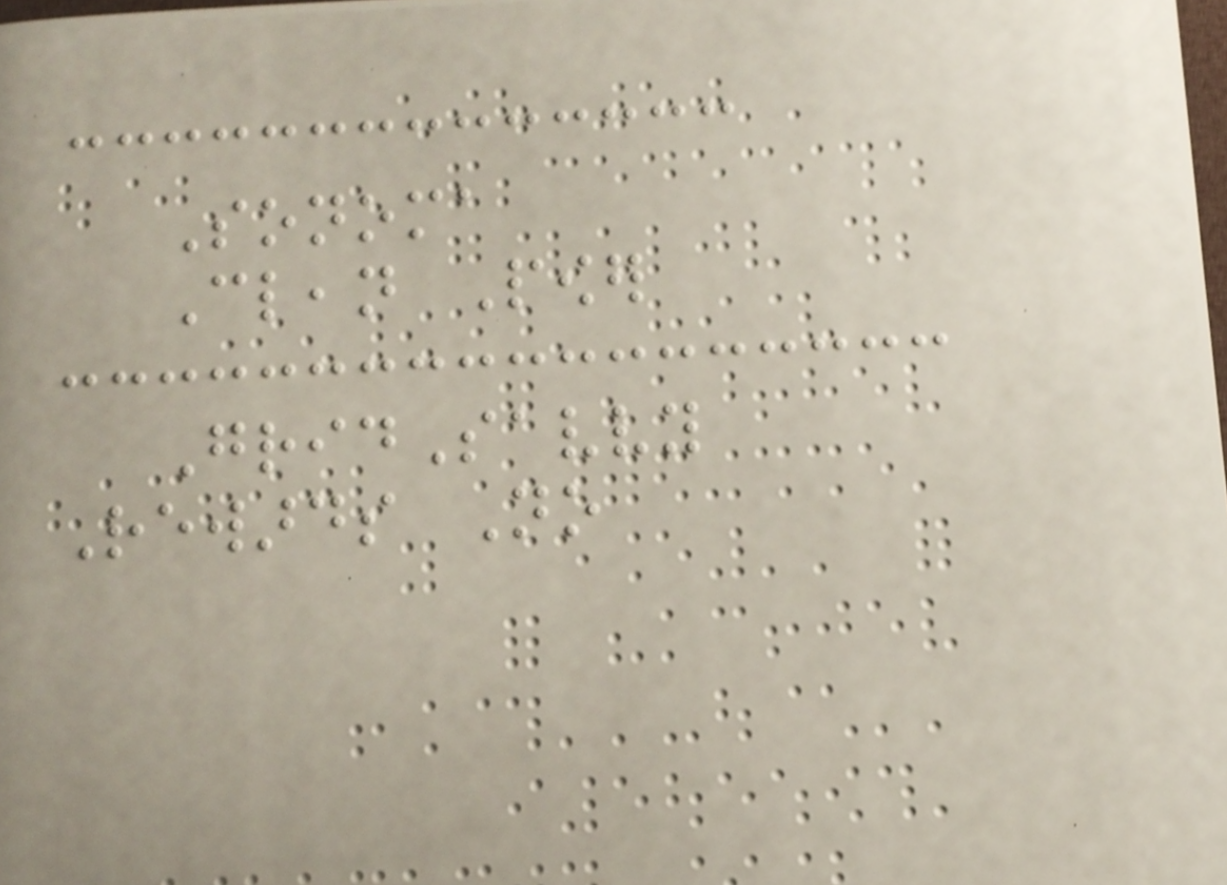Sonoma
Clean Power
GridSavvy
Rewards No
